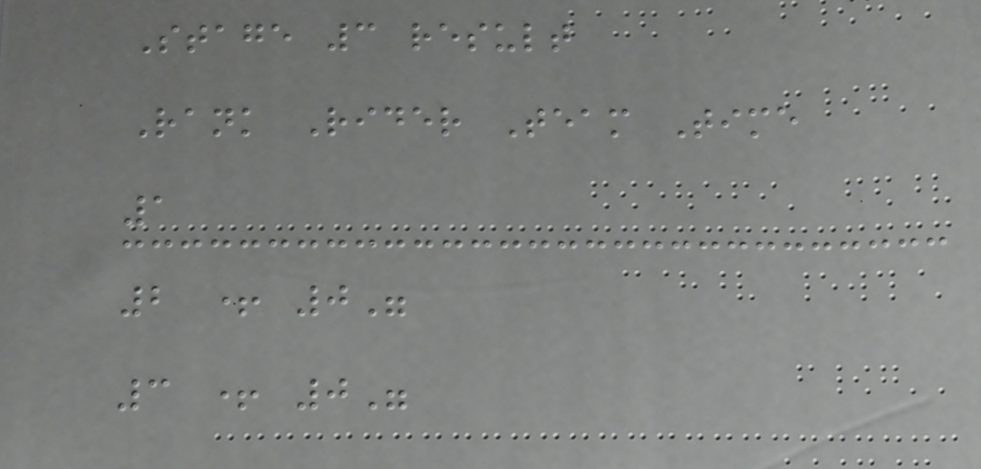Stage 3 result
Rank Rider Team Time
1
2 + 0"
3 + 0"
